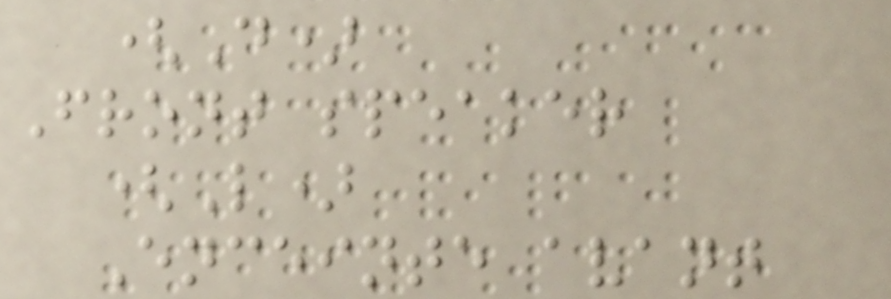(D)
Front speaker
(L)
Enceinte avant
